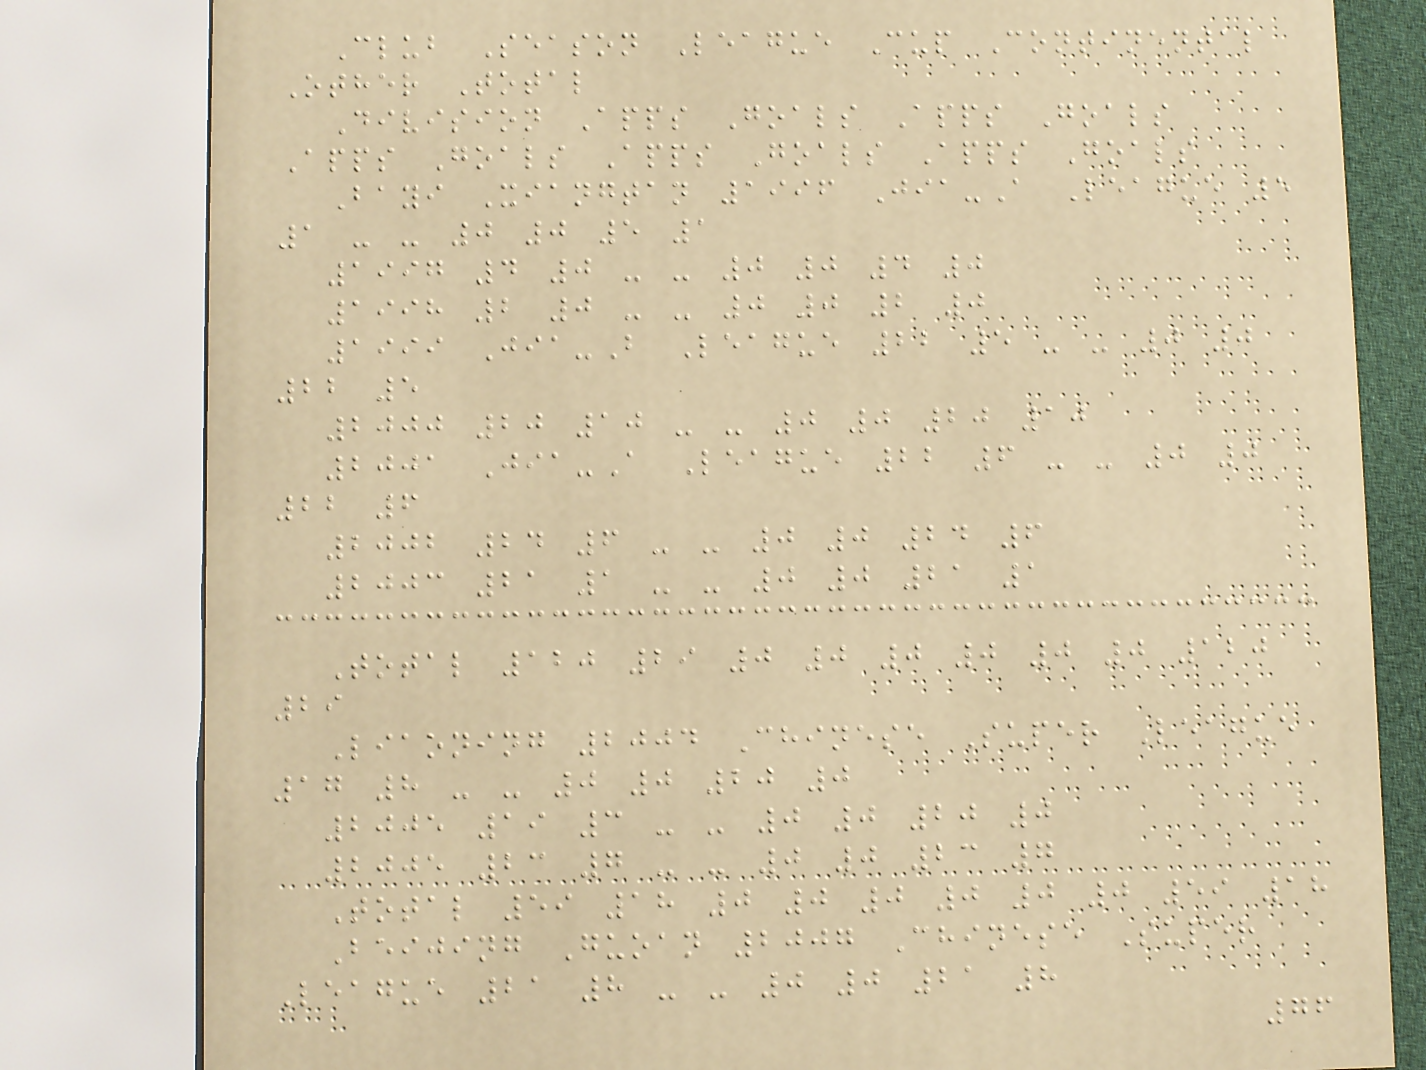Club Season League Cup Continental
Other Total
Division Apps Goals Apps Goals
Apps Goals Apps Goals Apps Goals
Bayi Xiangtan 1996 Jia-A League 5
1 - - 0 0 5 1
1997 4 0 - - 0 0 4 0
1998 2 0 - - 0 0 2 0
1999 Jia-B League 22 5 - - 0 0
22 5
2000 20 10 - - 0 0 20 10
2001 Jia-A League 22 6 - - 0 0
22 6
2002 24 6 - - 0 0 24 6
2003 21 1 - - 0 0 21 1
Total 120 29 0 0 0 0 0 0 120
29
Liaoning 2004 Chinese Super League
17 8 - - 0 0 20 0
2005 19 3 - - 0 0 20 0
2005 23 7 - - 0 0 23 7
Total 59 18 0 0 0 0 0 0 59 18
Beijing Guoan 2007 Chinese Super
League 21 8 - - 0 0 21 8
76
